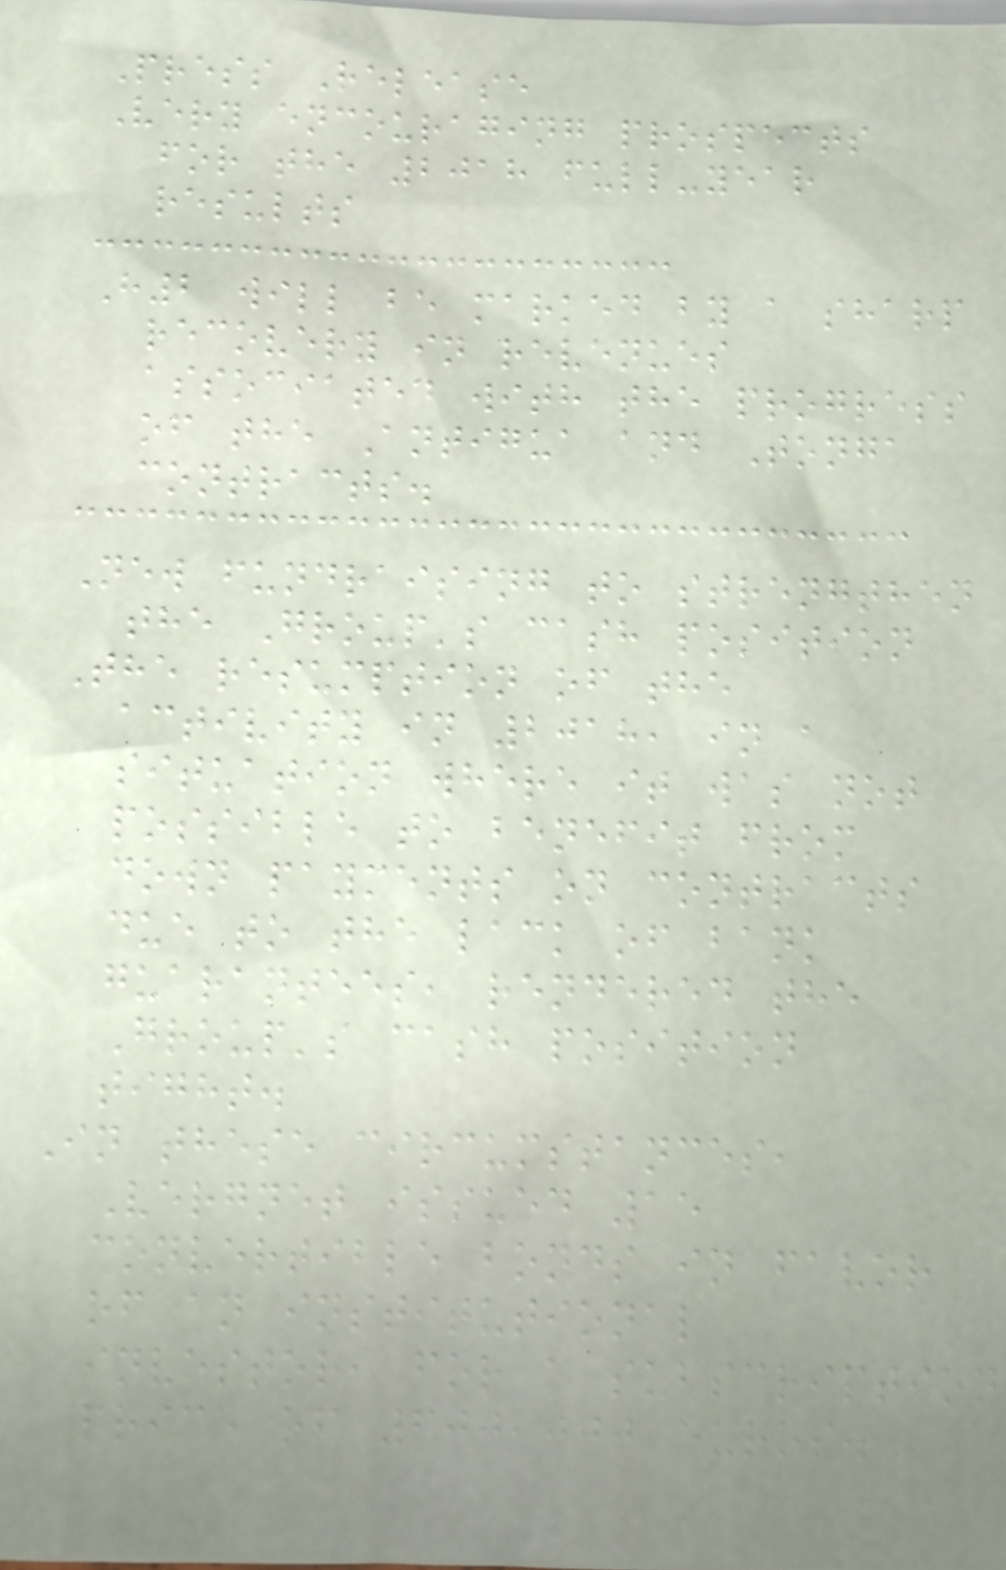Press Release
Very encouraging prospects
for the 2018 full-year
results
H2 will be marked by a sharp
recovery in revenues
associated with the progress
of the Antigua and Tonga
contracts.
New fundraising to strengthen
the Group's cash position
The resumption of the
activity in 2018, in a
situation where it was not
possible to benefit from
down payments on contracts
due to the lack of bank
guarantees, rendered the
Group's cash position
tight.
In these circumstances,
Vergnet issued 15
convertible bonds in favor
of an institutional
investor, for a subscription
price of 600,000 euros.
